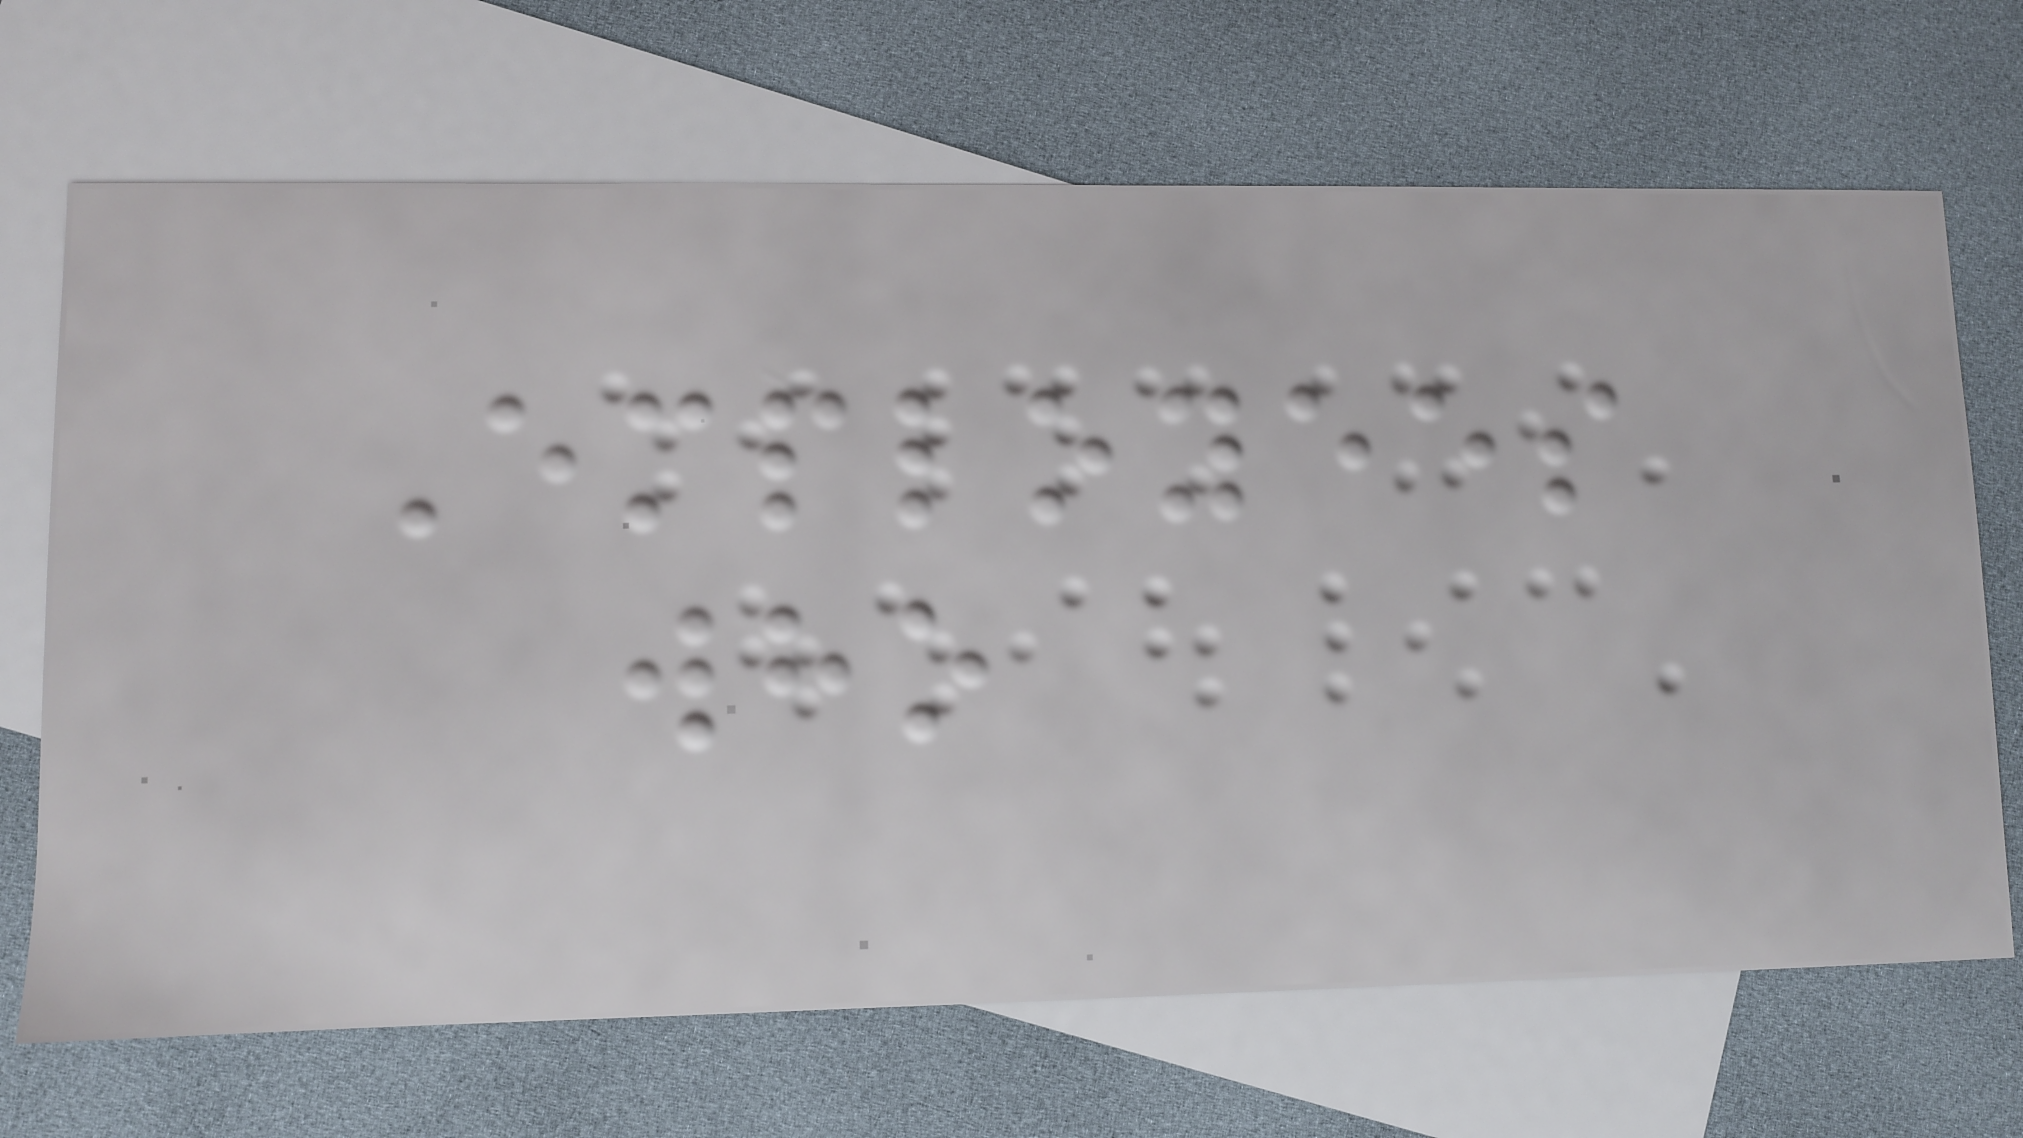Employees
who
